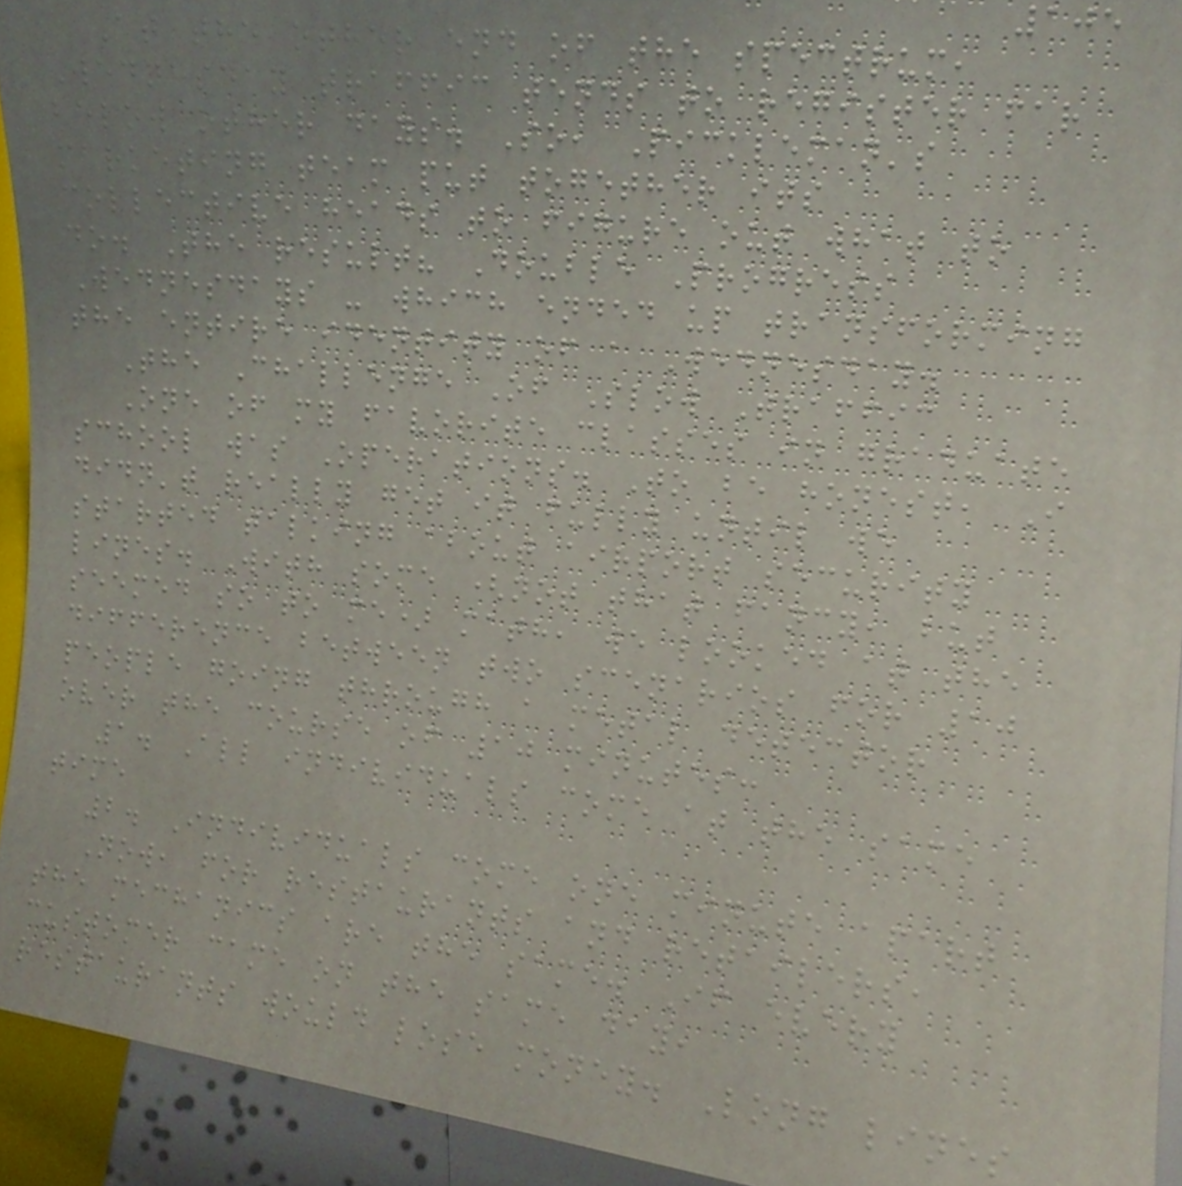105
At the other end of the spectrum,
Wednesday traffic tends to register far
below other days. So, Pickleman's
marketing team put together its
collective heads to figure out what to
do. The result? Double Progress
Wednesdays - which ended up transforming
the entire identity of a Wednesday.
The Challenge Of Slow Traffic
One of my favorite classes in graduate
school was Operations. To be honest, I
didn't really get it fully until we
started talking about airport security
lines. With some (not that fancy, but
seemed so to me) math, we looked at the
difference between two scenarios for 10
people going through a metal detector
over the course of 10 minutes:
1. All individuals come at the same
time
2. Individuals come one minute apart
Now, for restaurants and retailers,
the mechanics are the same. If every
customer came on the same day,
restaurants would lose money. Long lines
